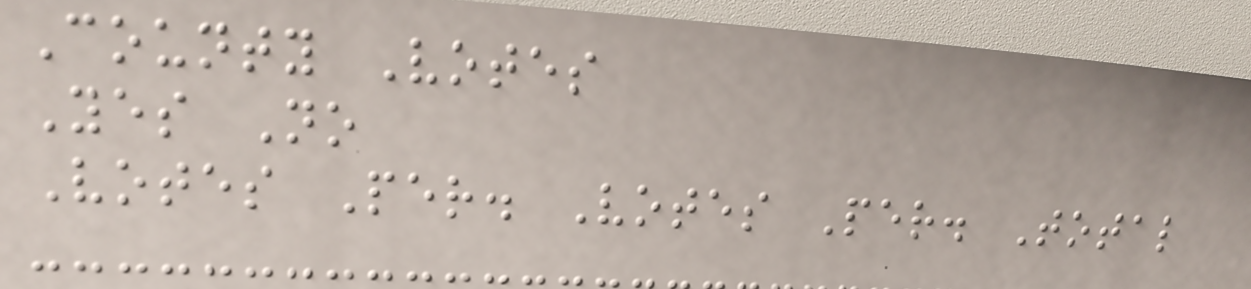County Votes
Yes No
Votes Per. Votes Per. Total
